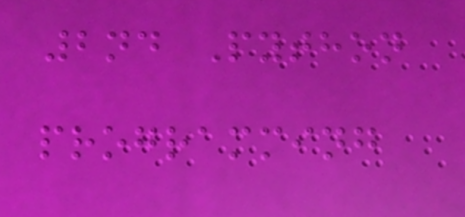2nd Python
programming
